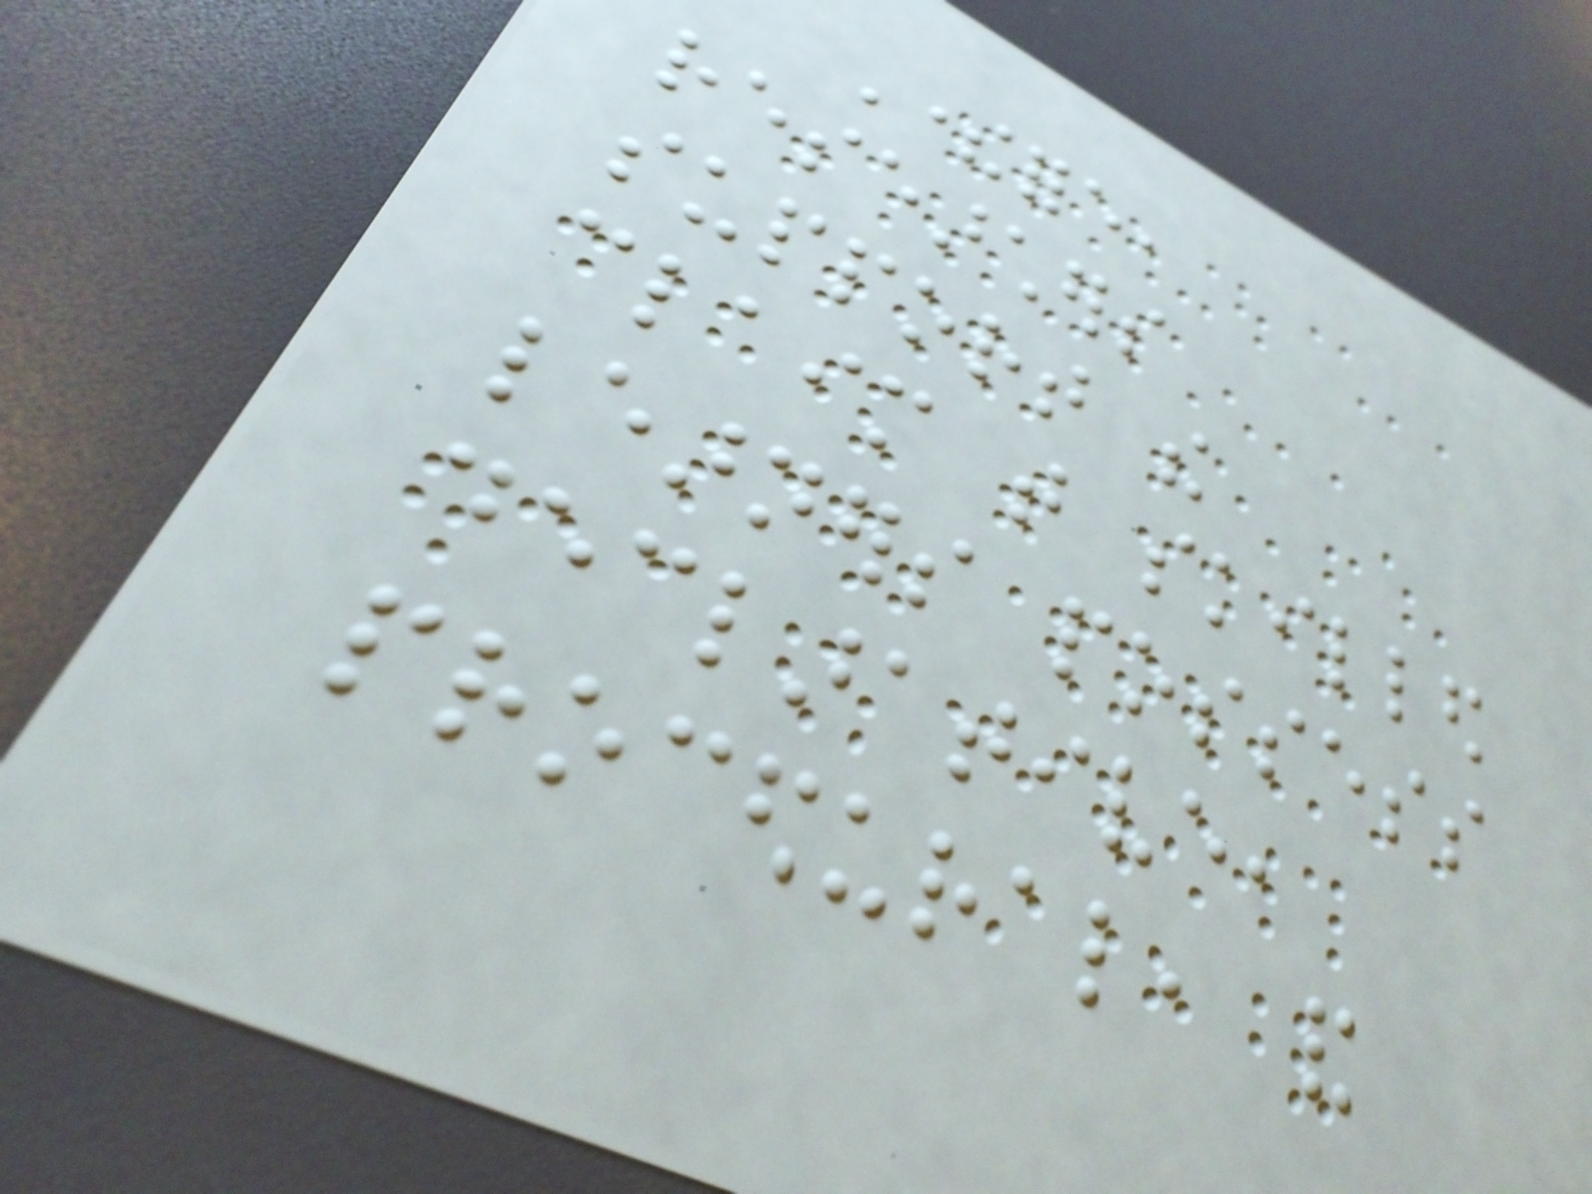Therefore,
researchers
support the
claim that skilled
learners possess
declarative,
procedural, and
